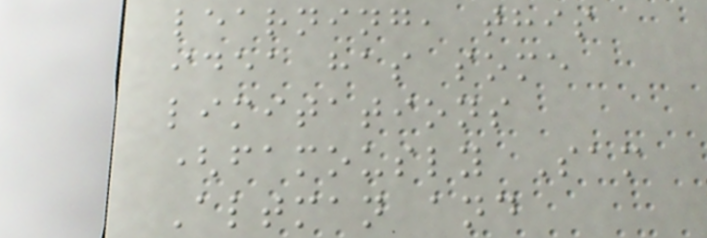learning, this
idea has some
limitations
(famously Sam
Altman and
